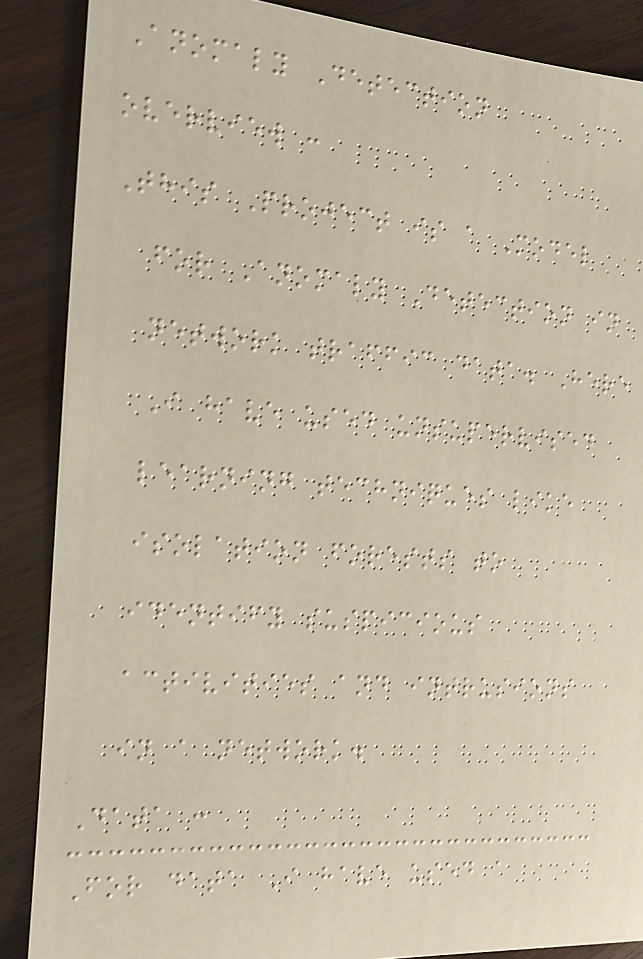Anomaly Detection
overview :
This Project is a Model
for Anomaly Detection in
network traffic data. Here
I have used unsupervised
learning techniques like
isolation forests to
identify suspicious
activities and intrusions
in a network.
Data :
For data I have used a
